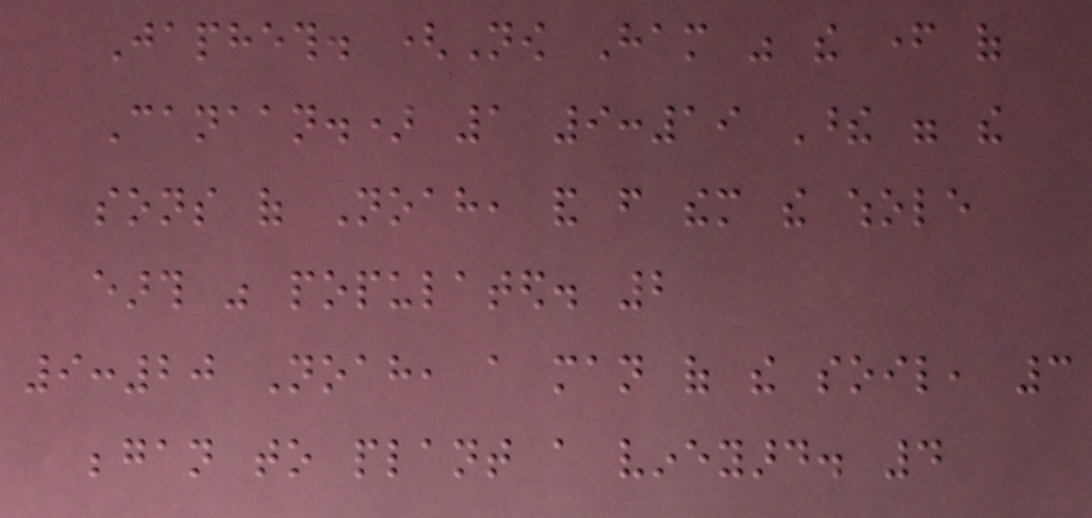Japheth. (Now Ham was the father of
Canaan.) 1 9:19 These were the
sons of Noah, and from them the whole
earth was populated. 2
9:20 Noah, a man of the soil, 3
began to plant a vineyard. 4
